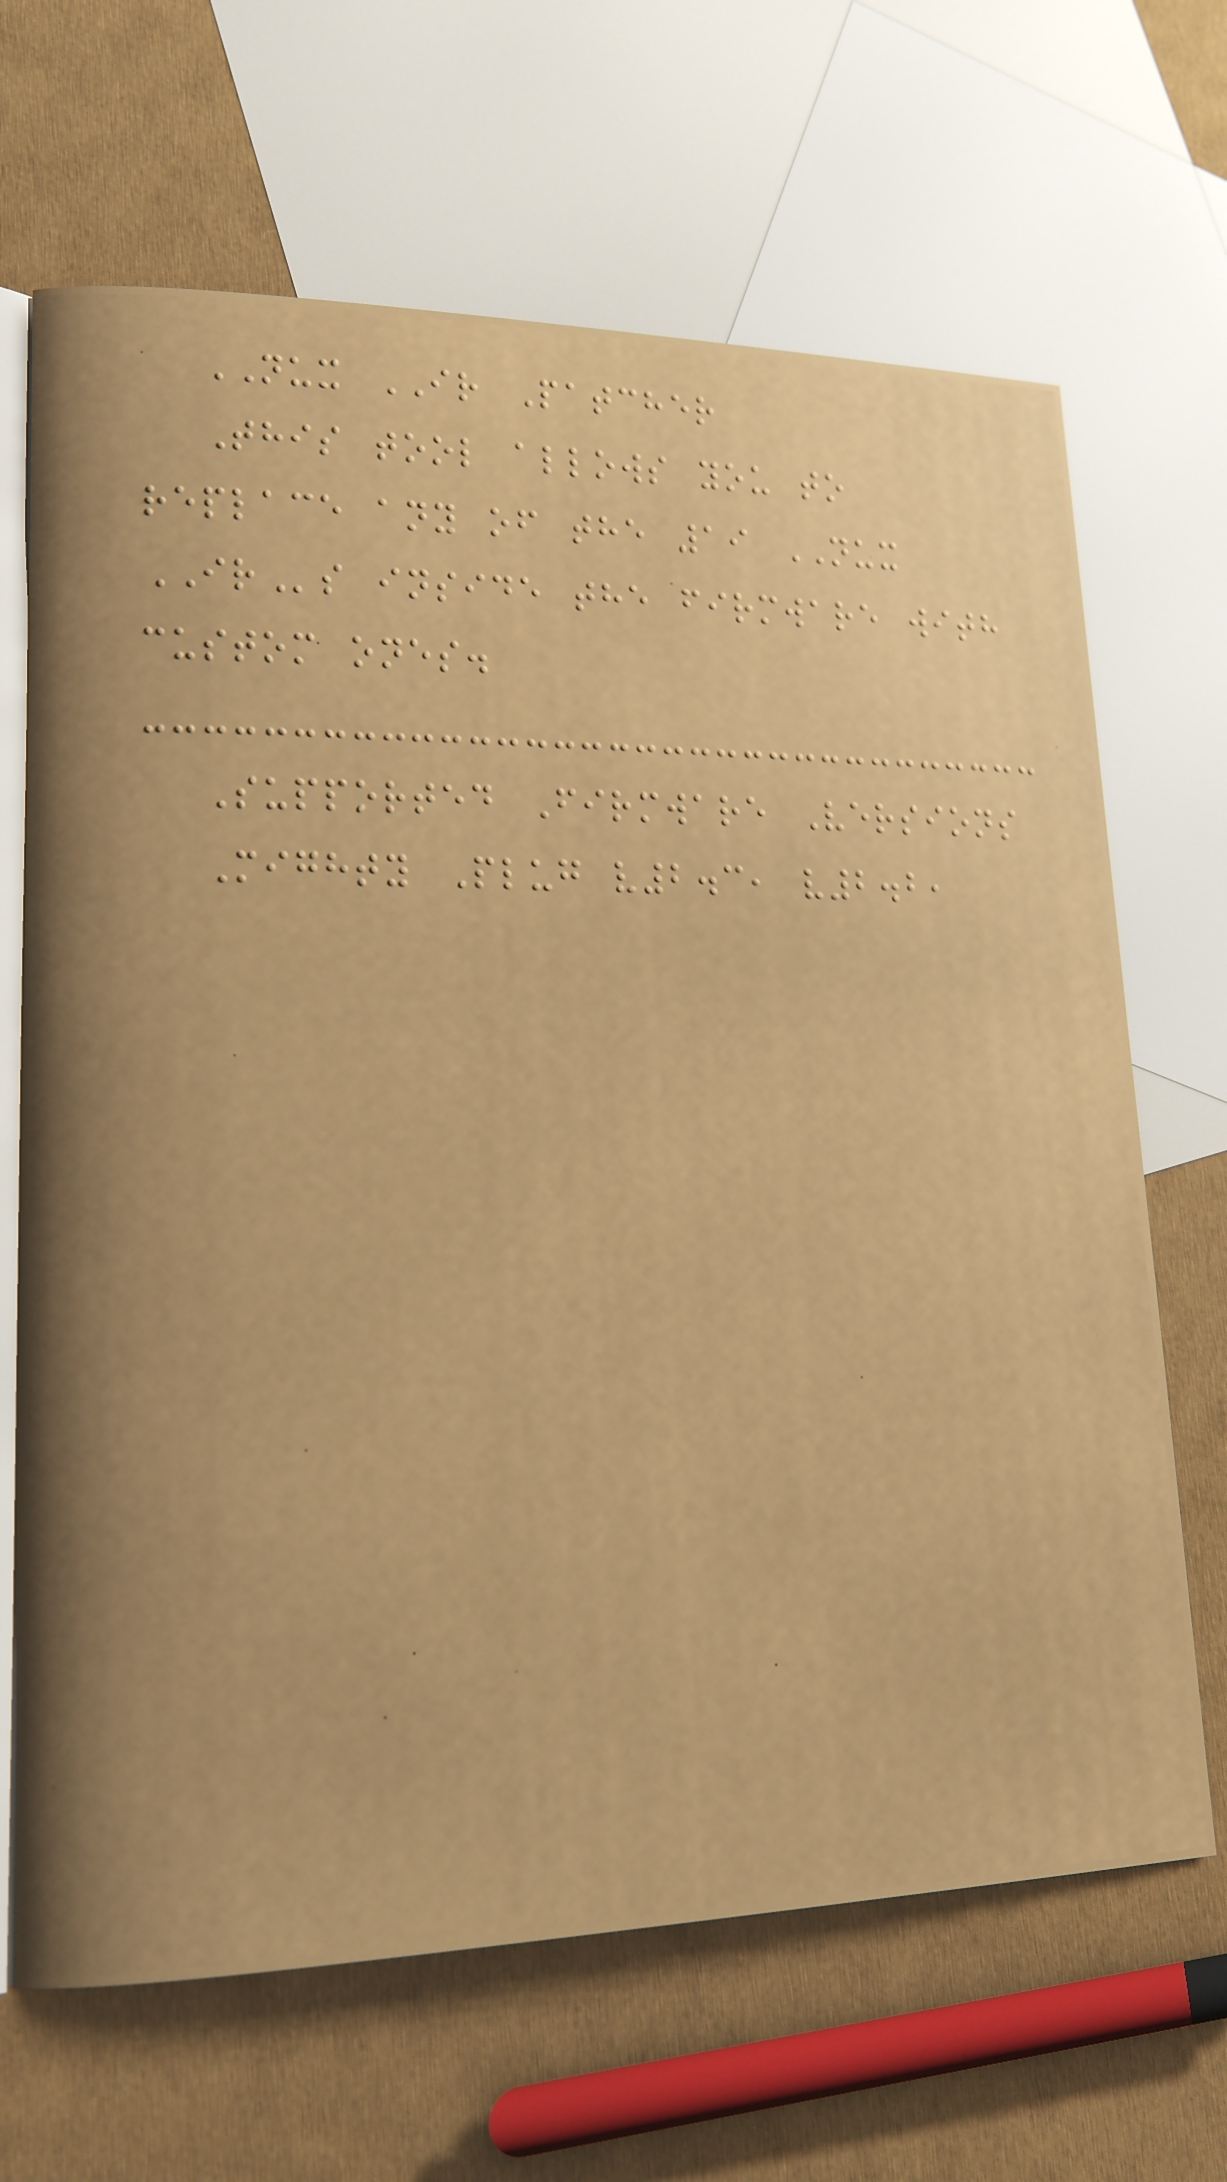NUX IR Patcher
This tool allows you to
replace any of the 19 NUX
IRs inside the firmware with
custom ones.
Supported Firmware Versions
Mighty Plug v2.3, v2.2,
